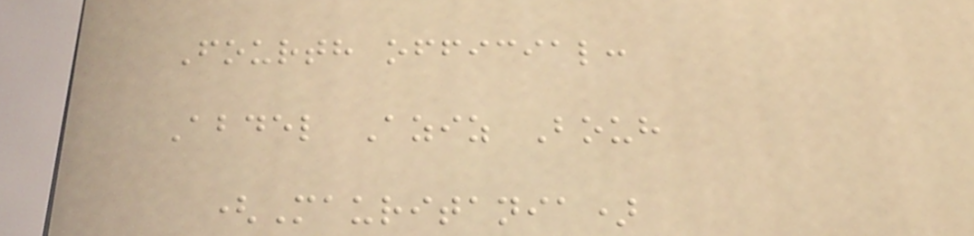Fourth official:
Abdel Aziz Bouh
(Mauritania)
